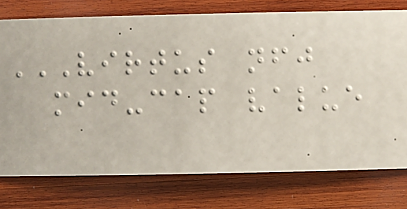VIRTUS NFJ
MID-CAP VALUE
